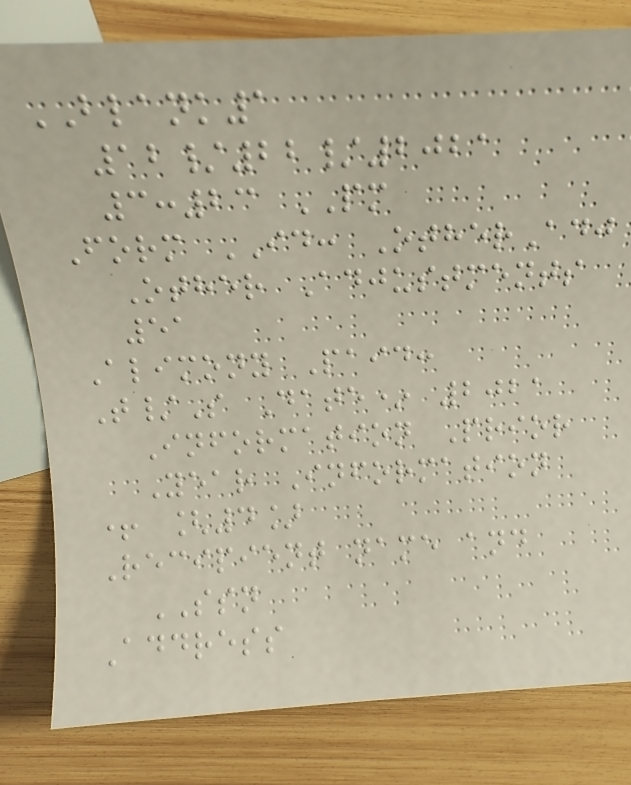BLANK1
12/22/2021
3:23 PM
Form ID: OtherAdj
Other Adjustments
51
Alimony Paid:
T/S Date* 2021
Information Prior
Year Information
+ [4]
Recipient name and
SSN
Address
